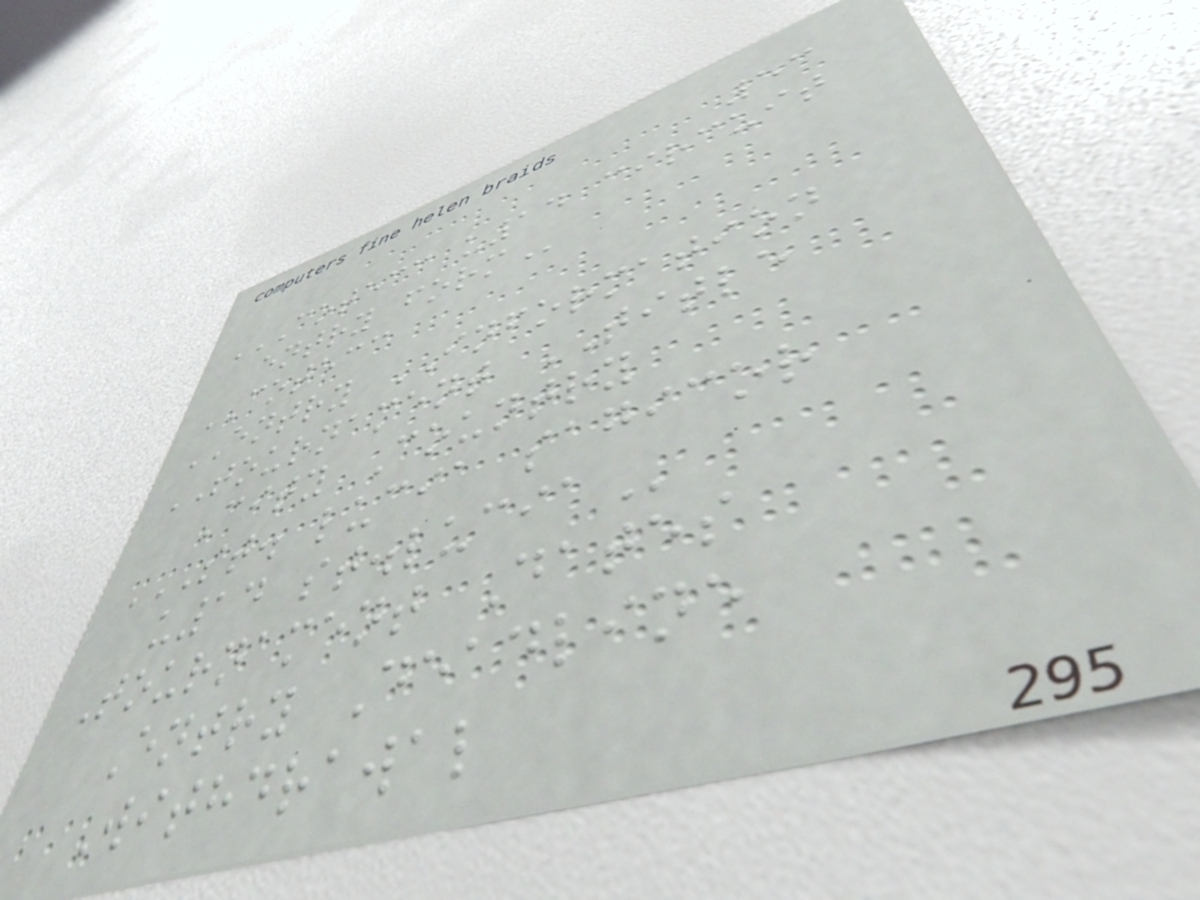53
COTECC U14 CIRCUIT
ENTRY FORM
COTECC
ENTRY INFORMATION
TOURNAMENT TITLE
City Country
ST. LUCIA SAGICOR
U14 ST.LUCIA
Tournament Dates
Entry Deadline
Withdrawal
